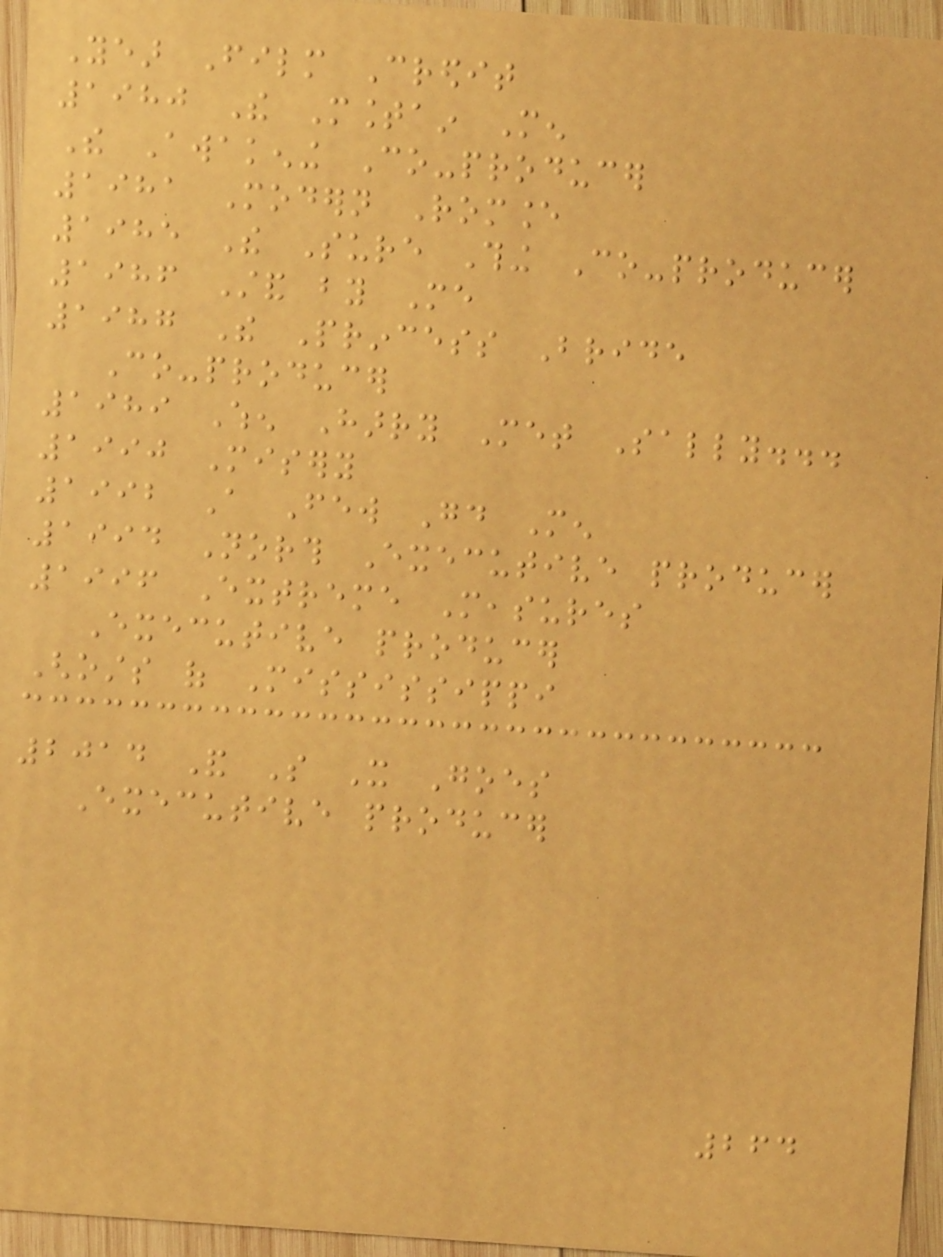Year Film Credit
1980 The Mountain Men
The Awakening Co-producer
1981 Modern Romance
1985 The Sure Thing Co-producer
1986 Stand by Me
1987 The Princess Bride
Co-producer
1989 When Harry Met Sally...
1990 Misery
1992 A Few Good Men
1994 North Executive producer
1996 Extreme Measures
Executive producer
Ghosts of Mississippi
2014 And So It Goes
Executive producer
264
